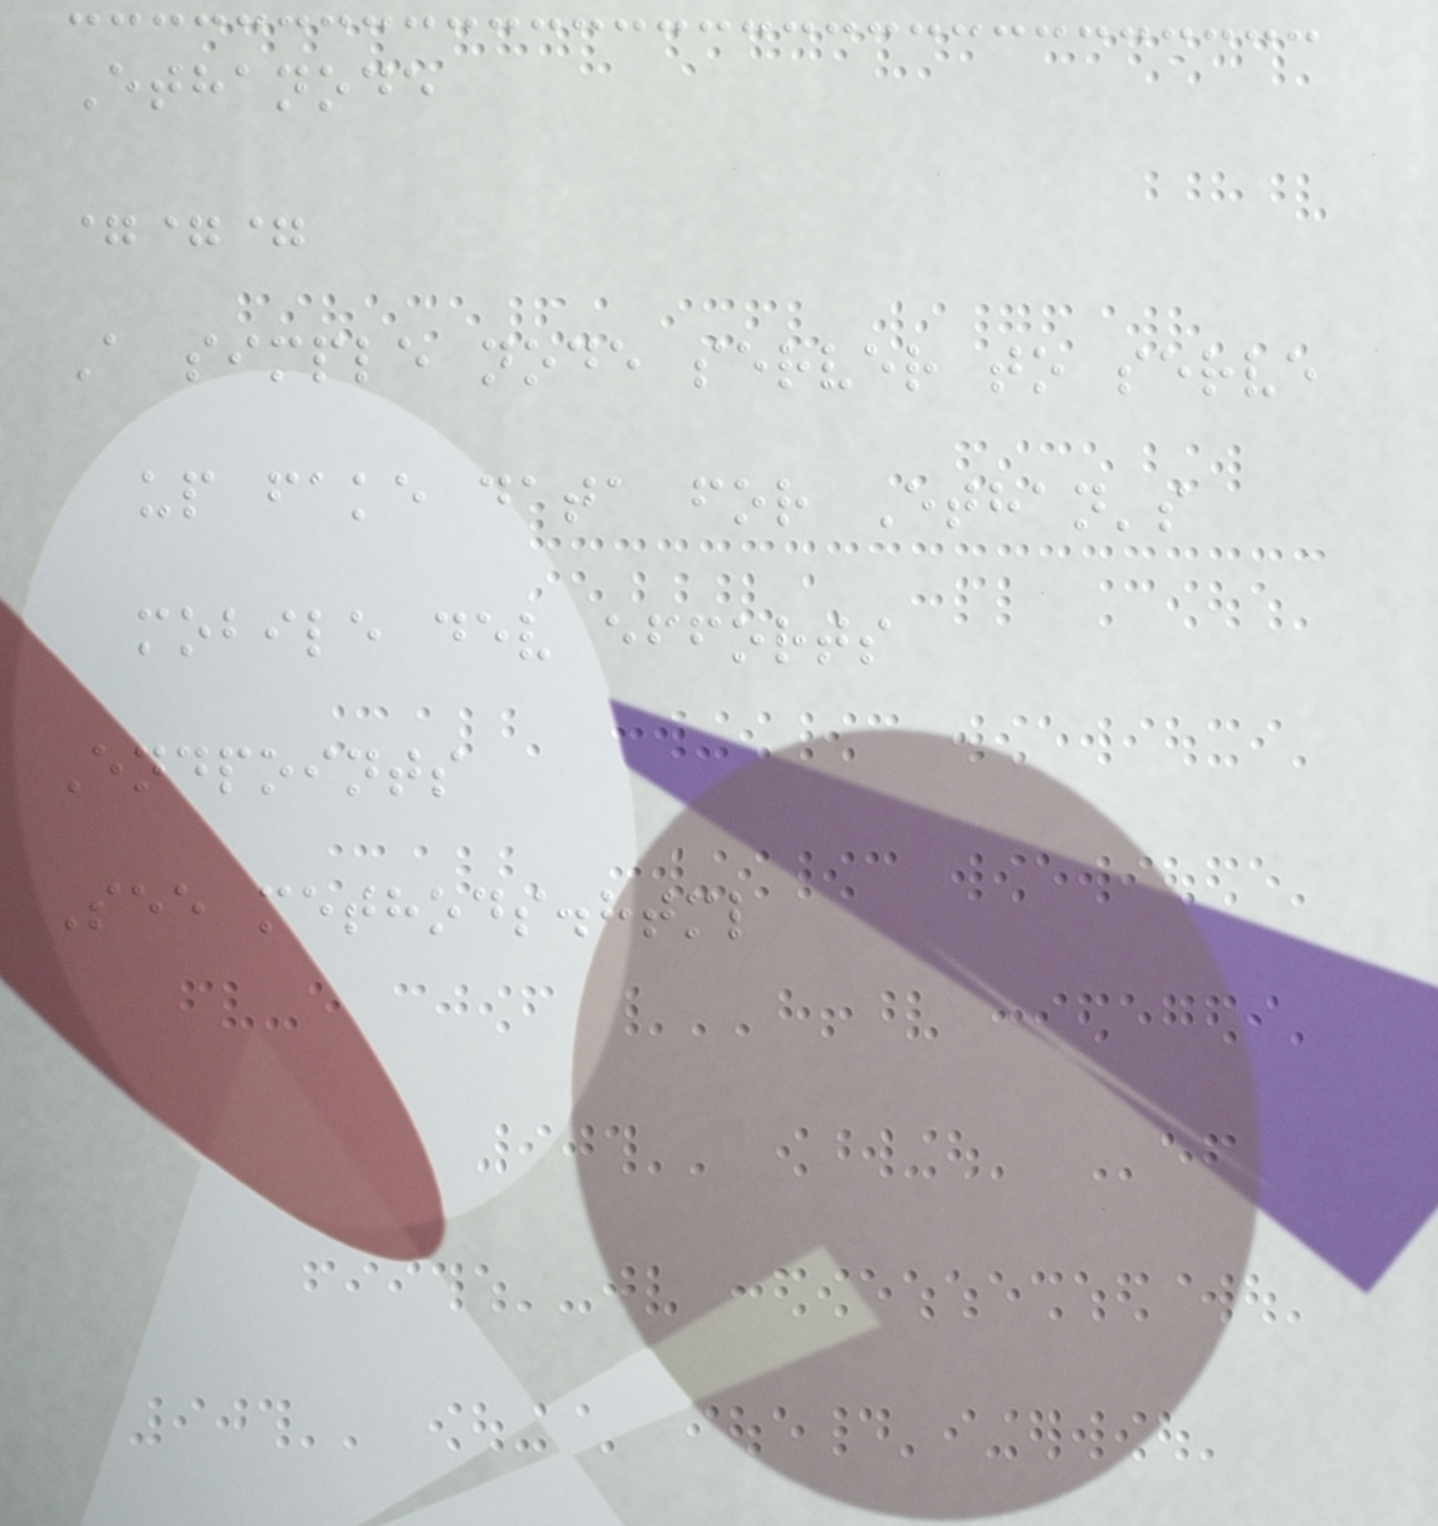Ethanode
===
A simple node server to serve
up fake data for Ethan's
mobile dev efforts
Endpoints
See methods.html
